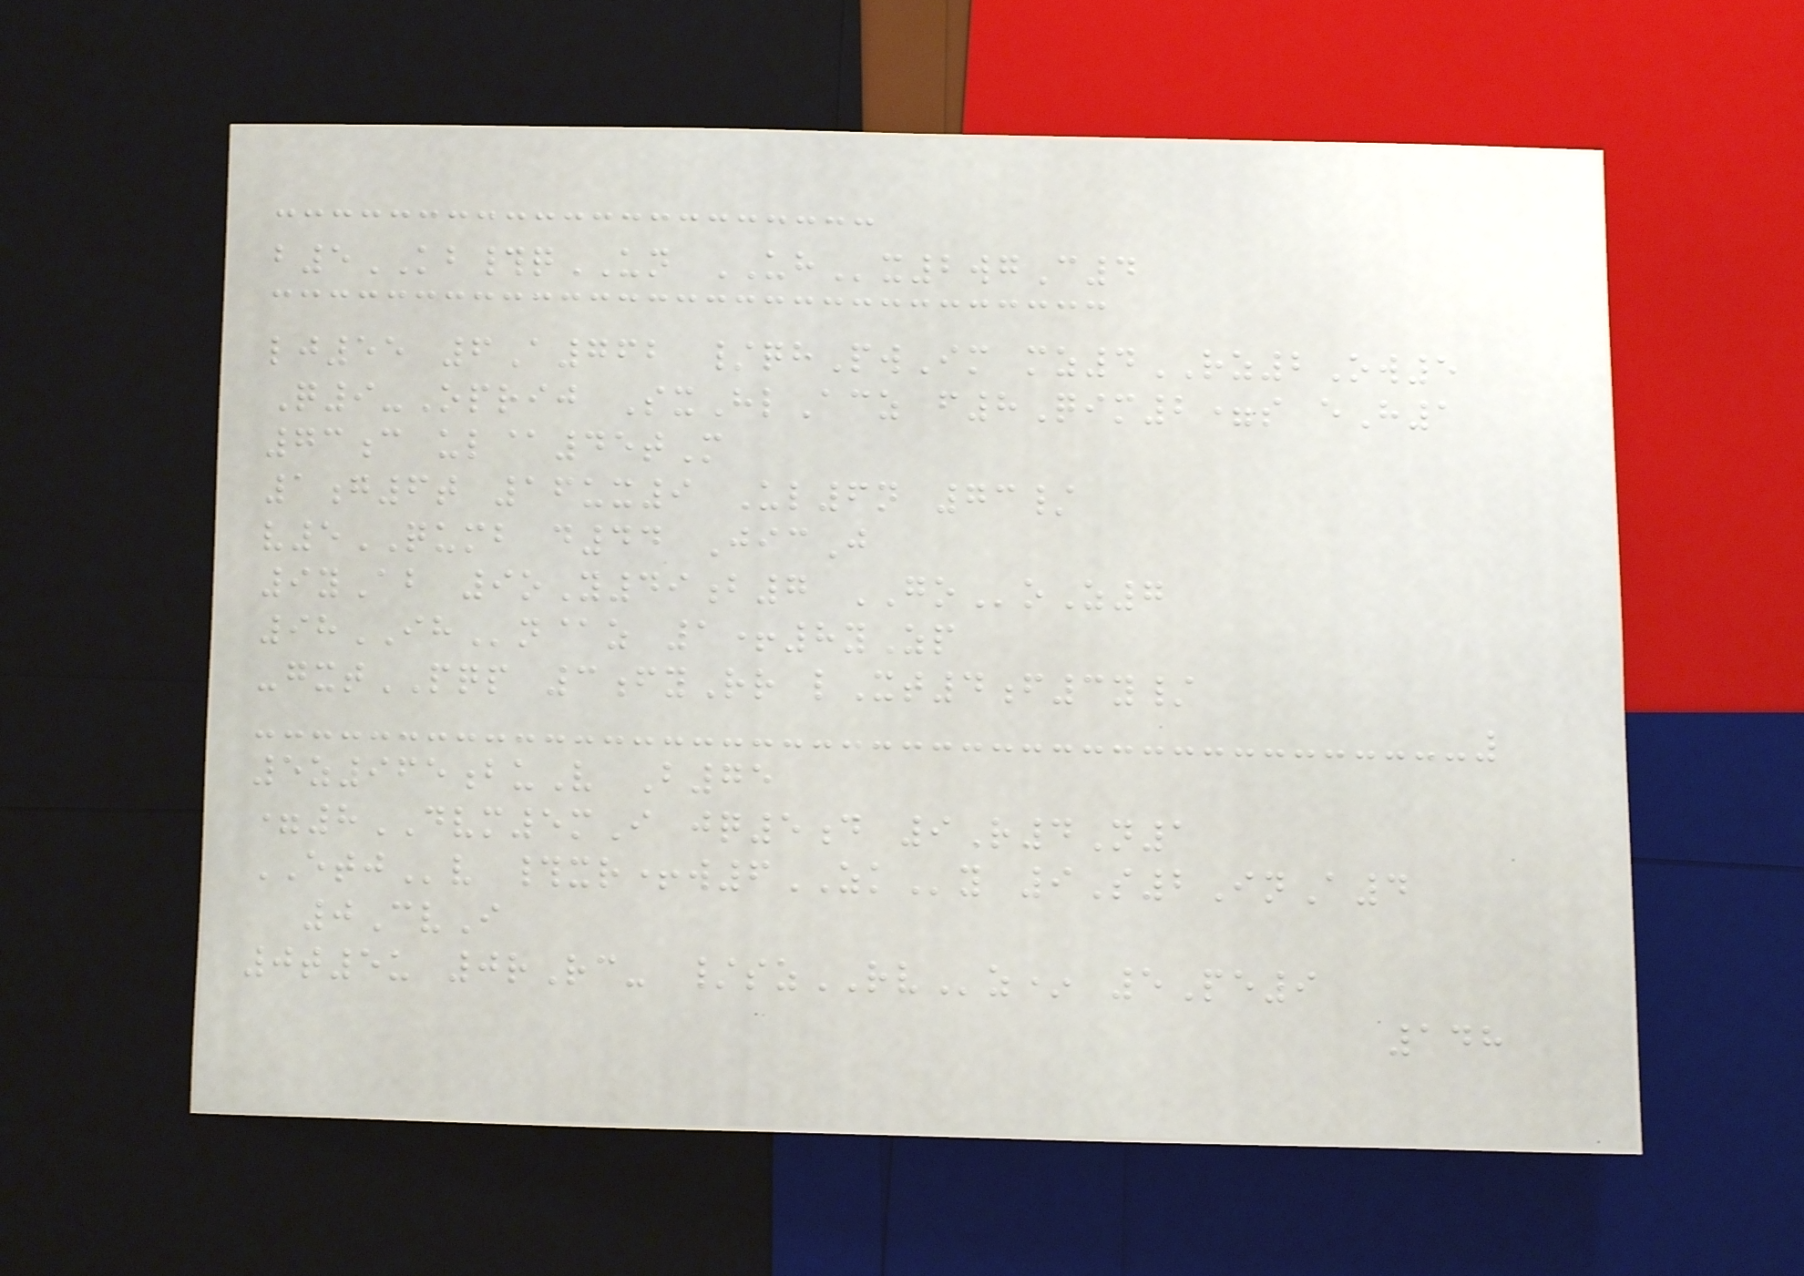b5KB#qUN UHx2wgC4
lj55 6A762 /qhPwIm mz4RZ2Ow5
Q9-Oprij SxHlAcz f8Qim2=s eH1
73c ul@45tM
1g6t 16ux9 Ul6n 73/
v5QUMB d44 JicJ
9yAb 9oY49b7 GOoZ7
98IHn@z 1+8yZp
-gxtPQP 3fyRr lXt4f3y/
5z965buV B75
=8DVM5mI jq5d 9R4N1
ETJv #xr+w6ZKy 9S2InA4
0CvI
0t5u 0rRc- /szRVz* 5Pe9
148
